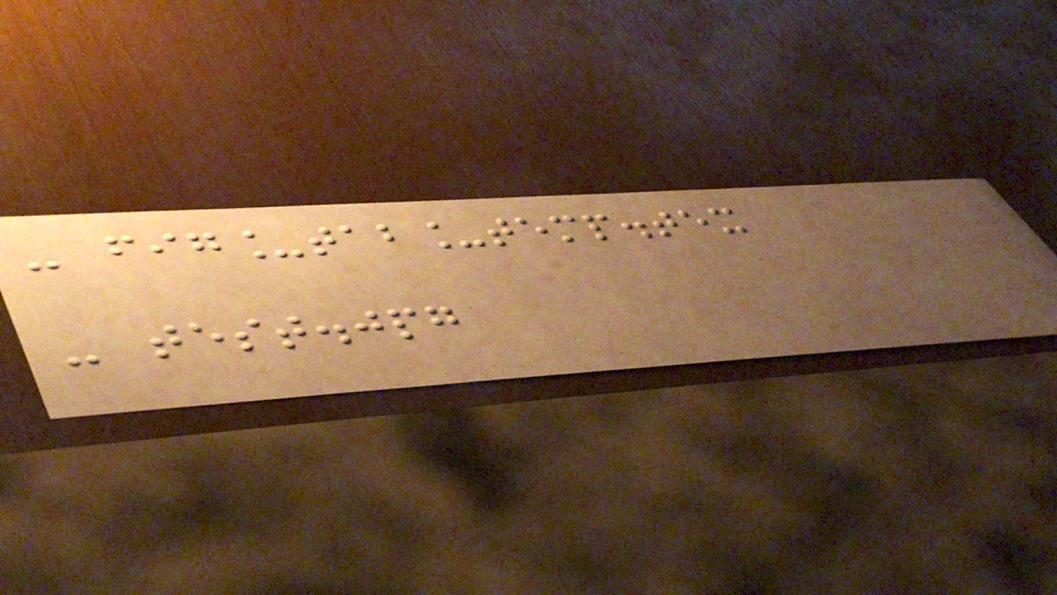- fig_tab_temp.tex
- test.jpg
